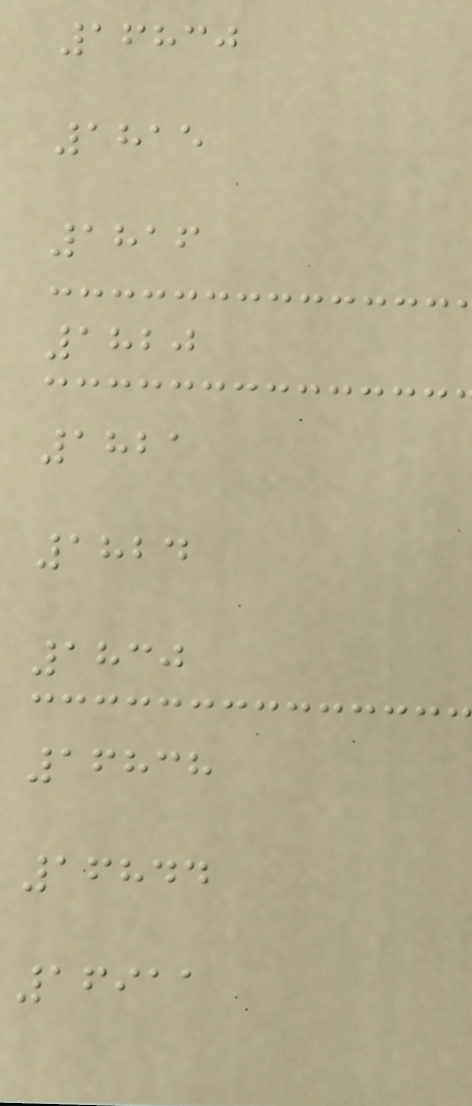16830
1815
1816
1820
1821
1824
1830
16838
16844
16911
